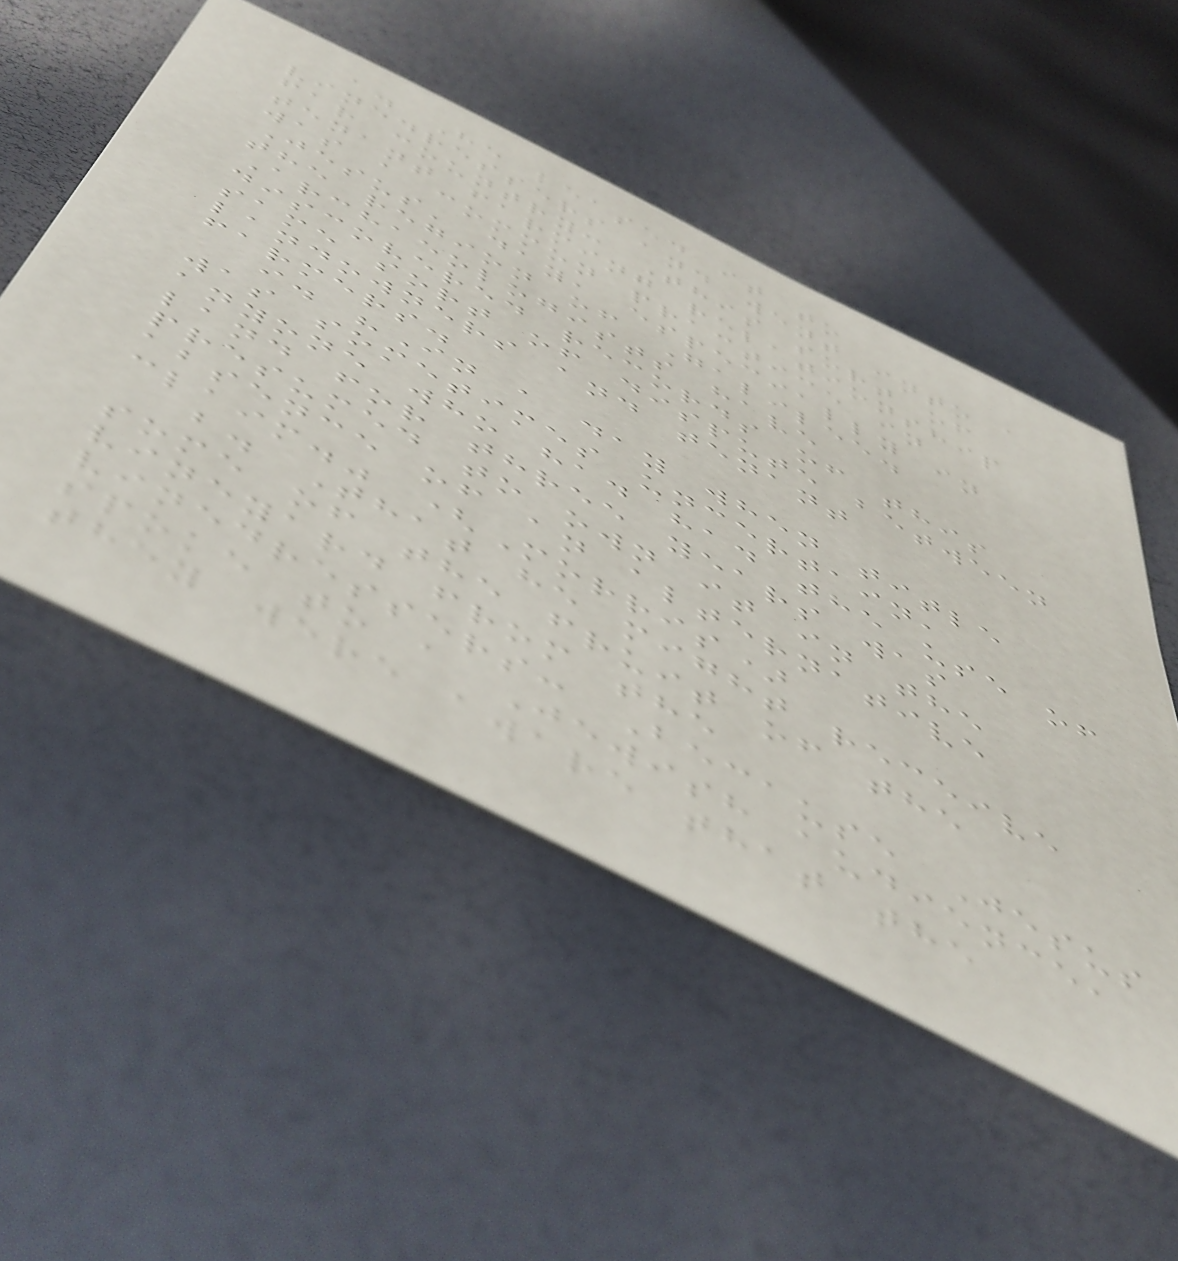a. He leased it to
vinedressers and went into a
far country: This sort of
tenant farming relationship
was a common practice in
Jesus' day, especially in
the region of Galilee.
Archaeologists have
discovered records of this
same sort of dispute between
landowners and tenant
farmers.
i. "In a day when title
was sometimes uncertain,
anyone who had had the use of
land for three years was
presumed to own it in the
absence of an alternative
claim." (Morris)
b. That he might receive
some of the fruit of the
vineyard from the
vinedressers: Because Jesus
spoke to a Jewish audience,
they were aware that the
